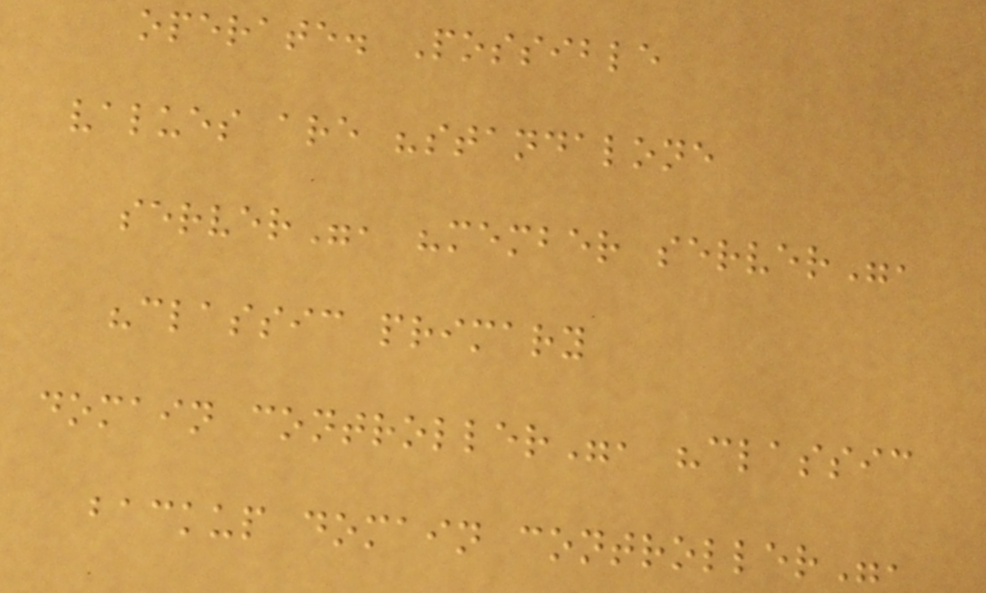operate. Possible
values are "standalone
server", "member server",
"classic primary
domain controller", "classic
backup domain controller",
